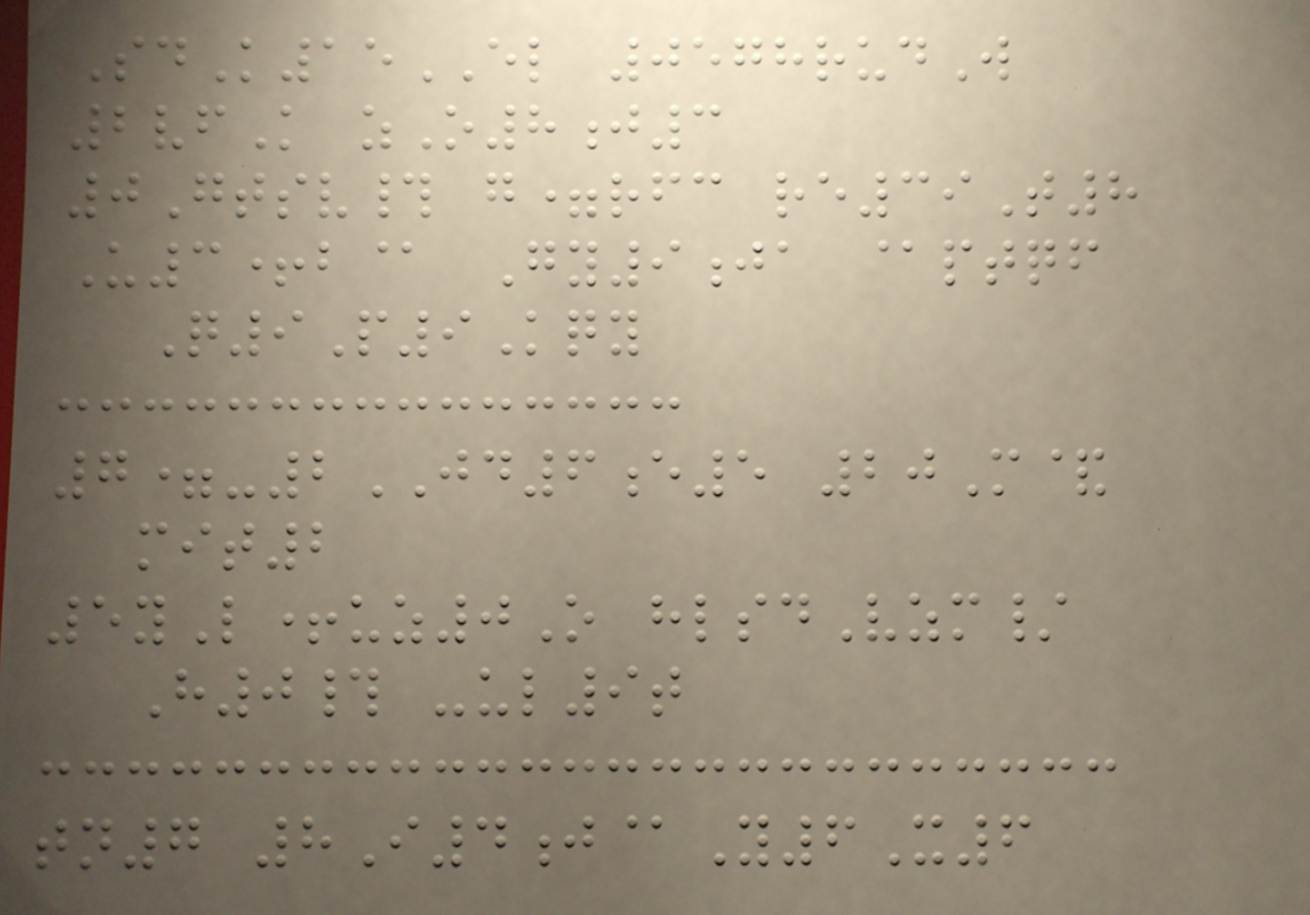SdK15EL 0578rudW
2vfK zO8j3
0Gtsv# g=rfc re39T8
U3+b@ Gy9ja @ptqf
Q9P9Kqy
7=-2JD6e5 20M&
mit2
5yL+uz0O hlsdVzm/
H0# -ul9t
tn7 8I4j@Y6X6
